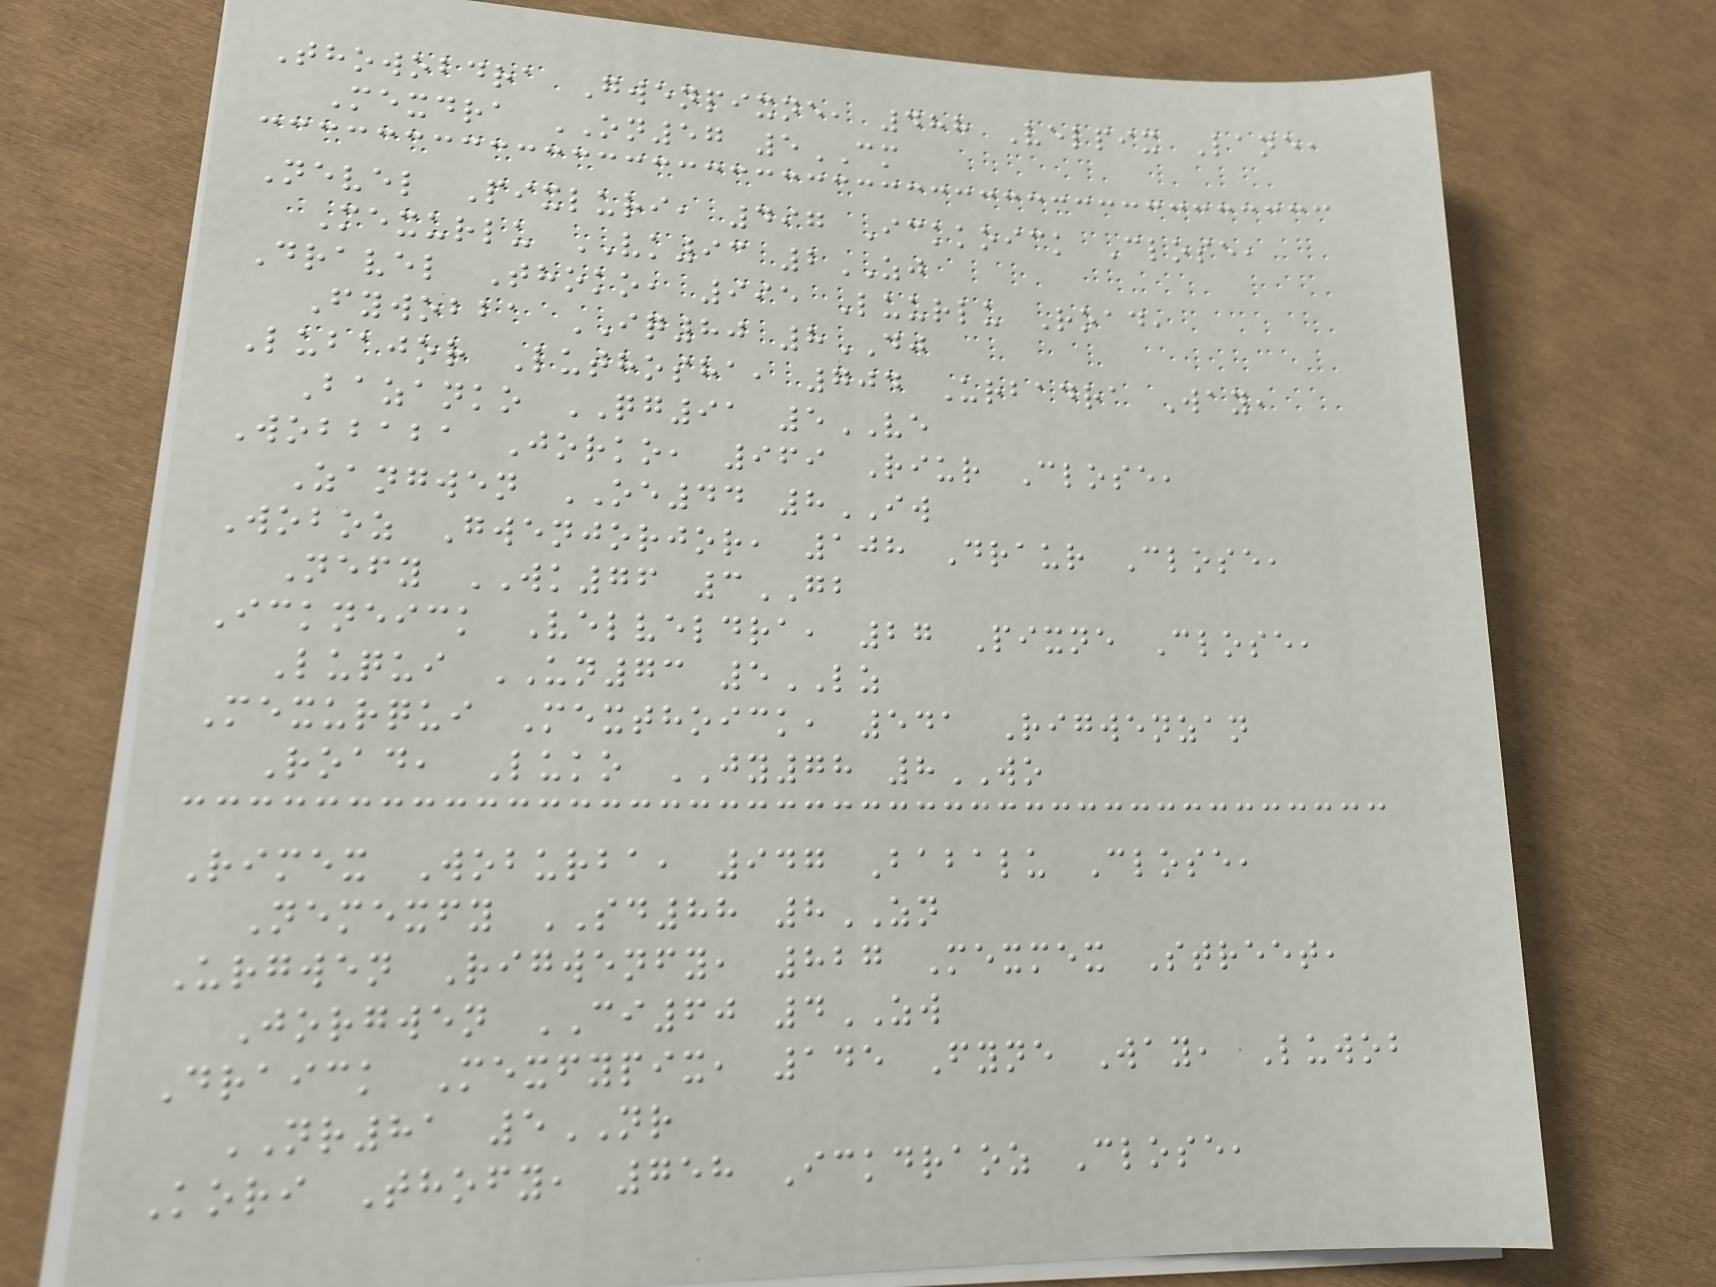Thowobdra Gwenpixne, 488 Velpix Lane,
Mexdra ON57 5CM
Nevel Pixluri, 497 Ickkoick Close,
Mexurlu VK93 2ZJ
Dravel Thoko, 995 Luurlu Road,
Fywobba IQ80 8DJ
Lubajor Luthosha, 704 Urbadra Way,
Bazanko QG91 5VE
Wobbaba Jorko, 969 Riur Close,
Zangwen OE44 8IW
Woboz Gwenjorjor, 108 Draur Close,
Nefy WK76 3GB
Ickneick Velveldra, 27 Pixne Close,
Luqui UN73 5LZ
Mexurqui Mexthoick, 541 Rigwenzan
Road, Luko JY78 8WO
Rimex Woburba, 947 Babalu Close,
Nemexfy SD88 8ZN
Urgwen Rigwenfy, 827 Mexmex Street,
Jorgwen CI60 4ZW
Draick Mexfypix, 145 Fyne Way, Luwob
NR81 5NR
Kori Thofy, 758 Ickdraoz Close,
